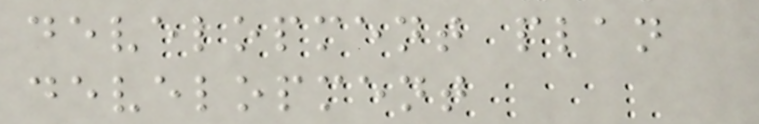development plan
development
